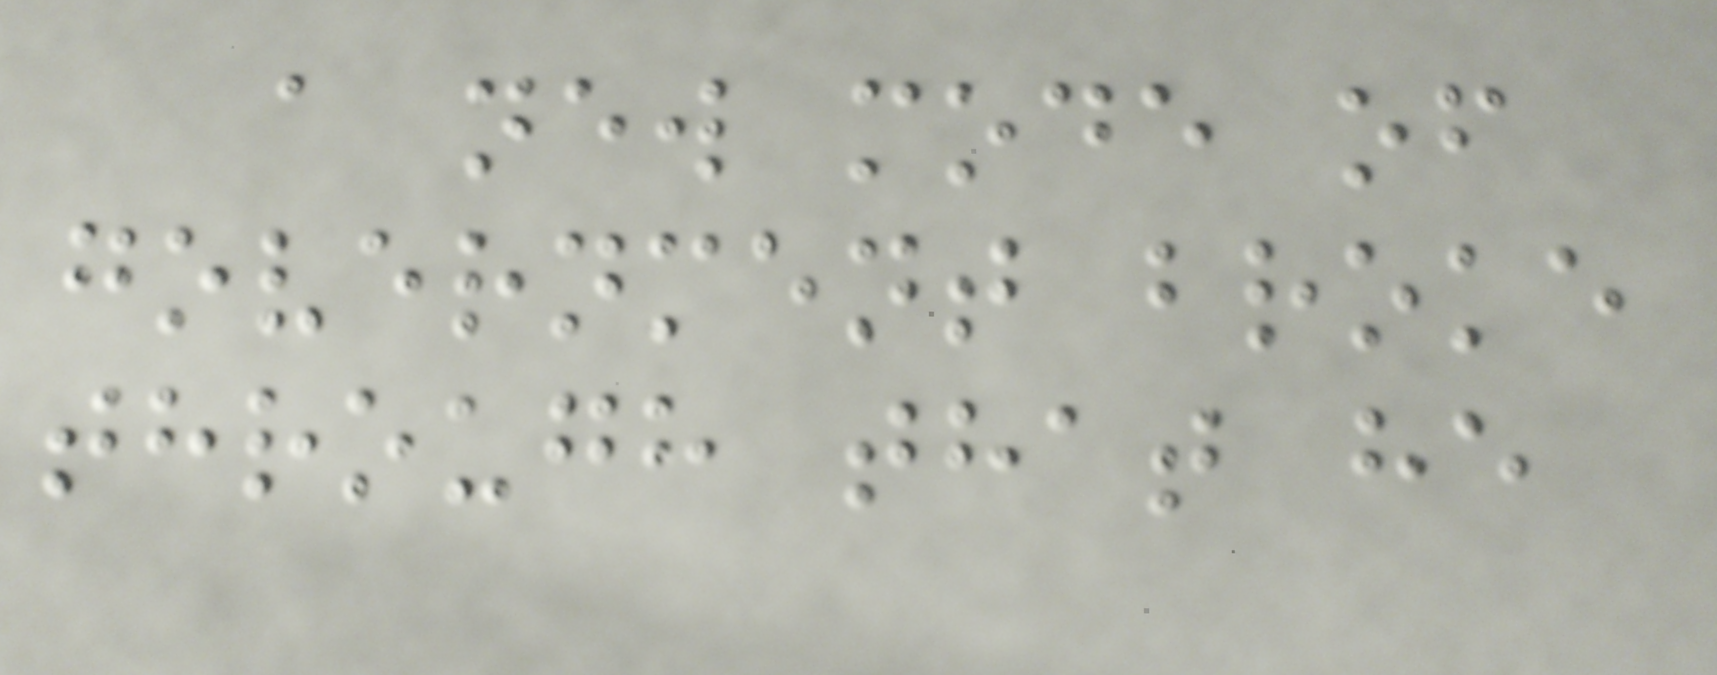a new mode of
government broke
through that he
